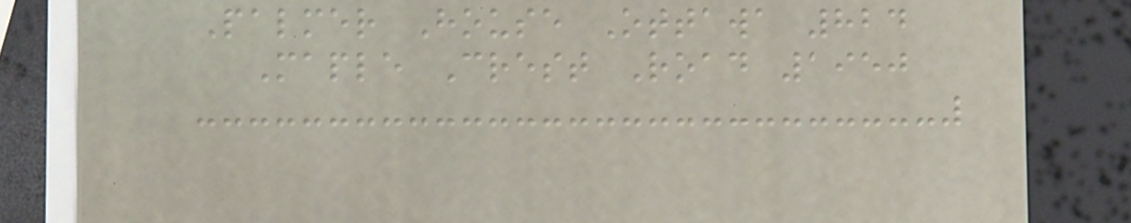Palmer House Ottawa 824
Maple Crest Road 1950
